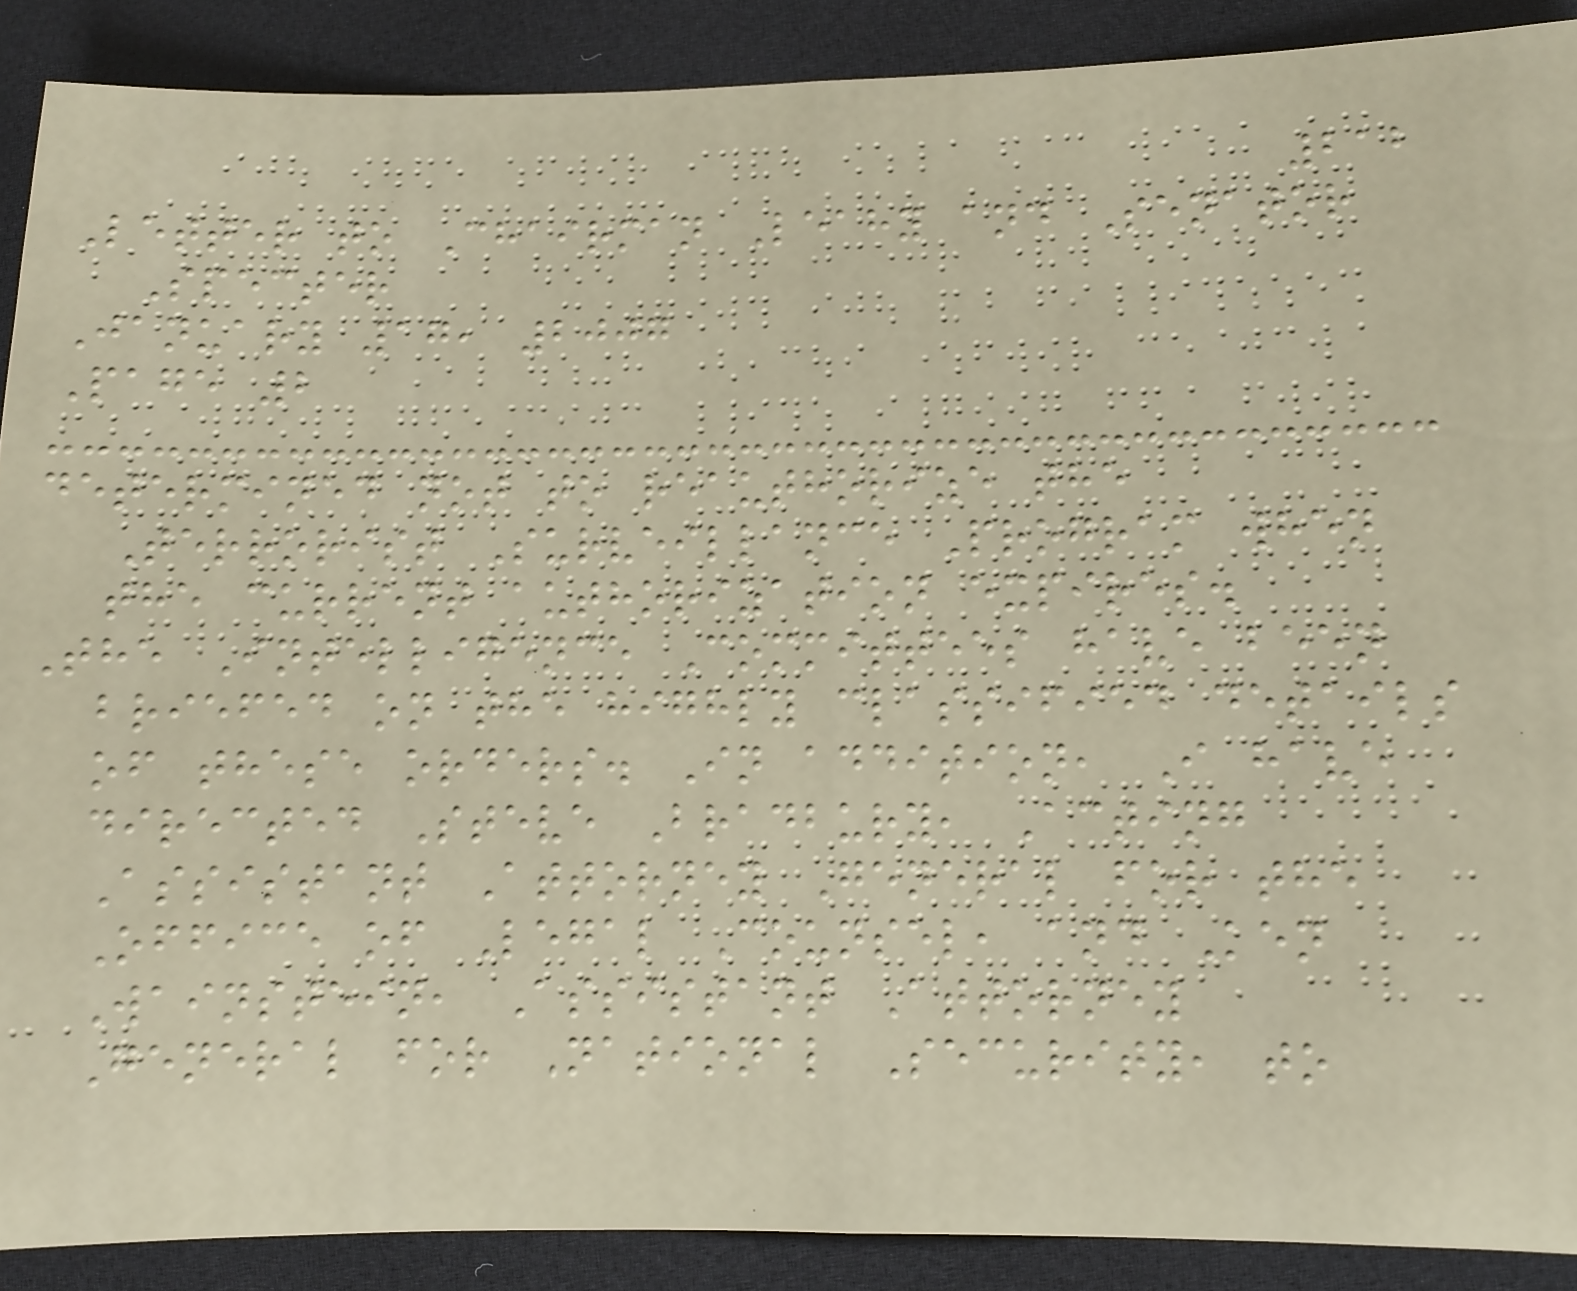212
Letter to Chairman Leahy and Senator
Specter
January 17, 2007
Page 2
determined not to reauthorize the
Terrorist Surveillance Program when
the current authorization expires.
The Intelligence Committees have been
briefed on the highly classified details
of these orders. In addition, I have
directed Steve Bradbury, Acting
Assistant Attorney General for the
Office of Legal Counsel, and Ken
Wainstein, Assistant Attorney
General for National Security, to
